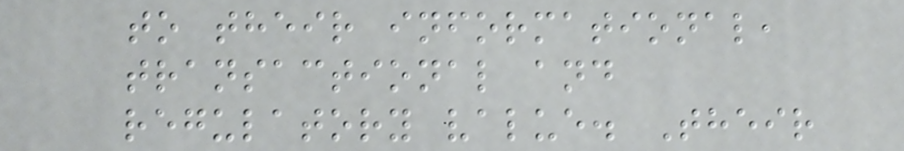to their informational,
transactional and
regulatory value. Their
